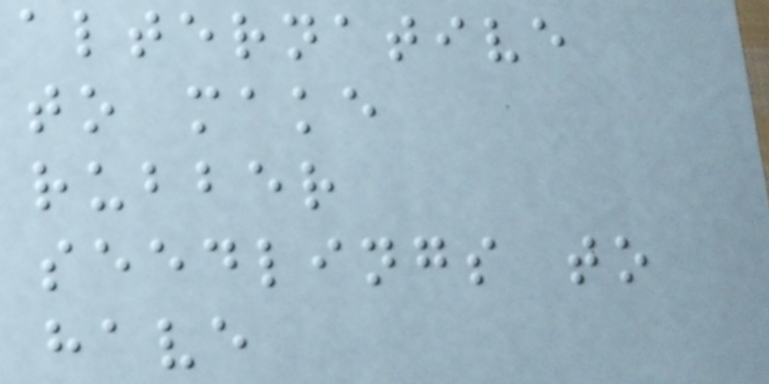alternative
to make
rubber
seedlings to
have
